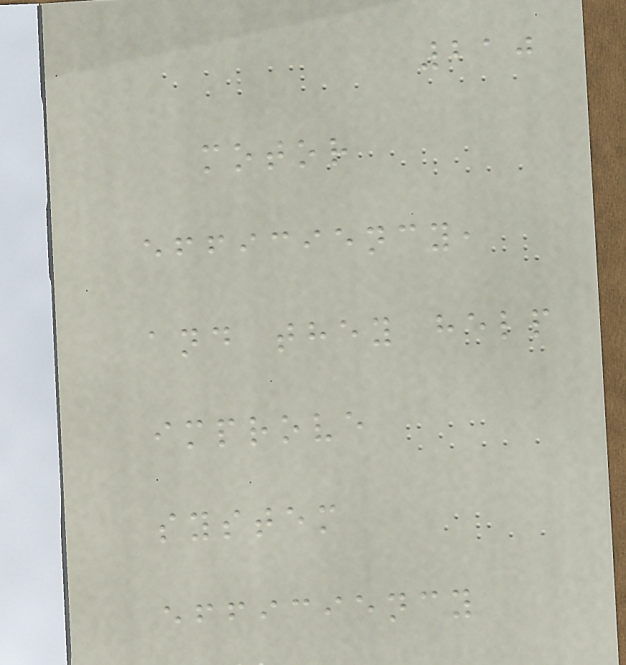210
motor
efficiency,
and they help
improve
system
efficiency
